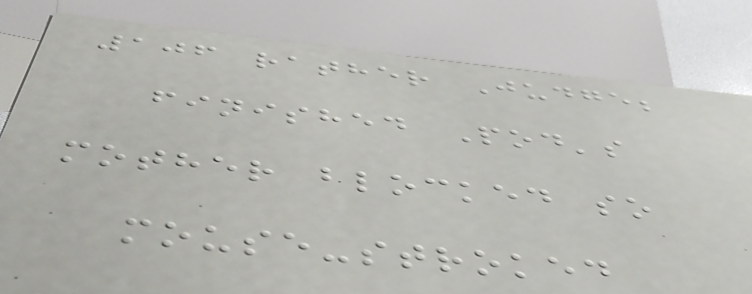106 rather Judge;
finished Pod's
mother blocked so
mouse-stroked
